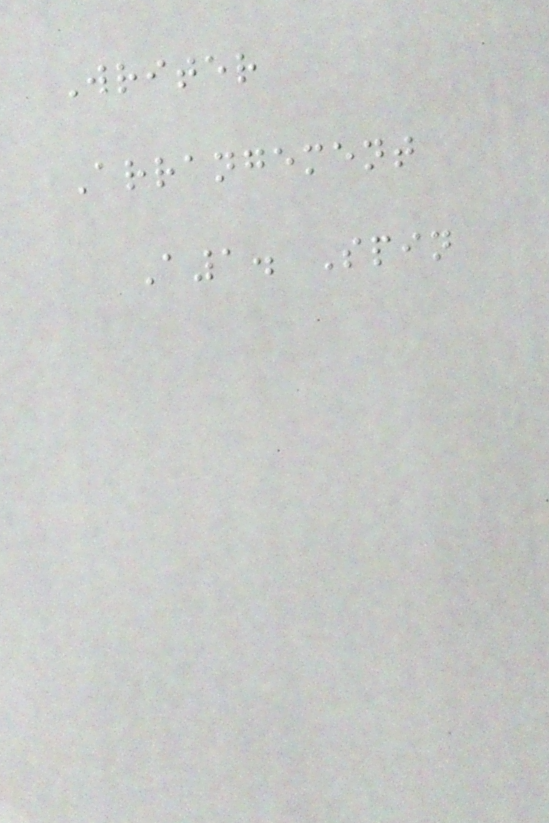Writer
Arrangement
A1. Spin
